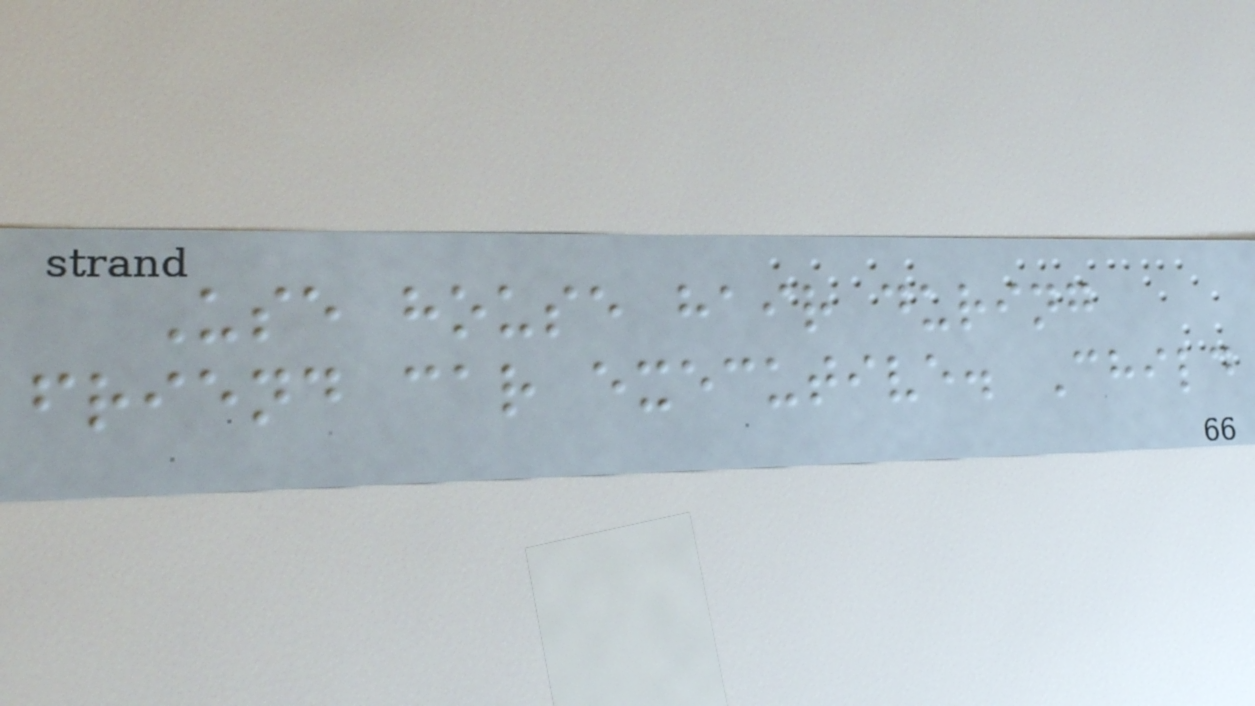Use house hair during
friend car executive. Child
